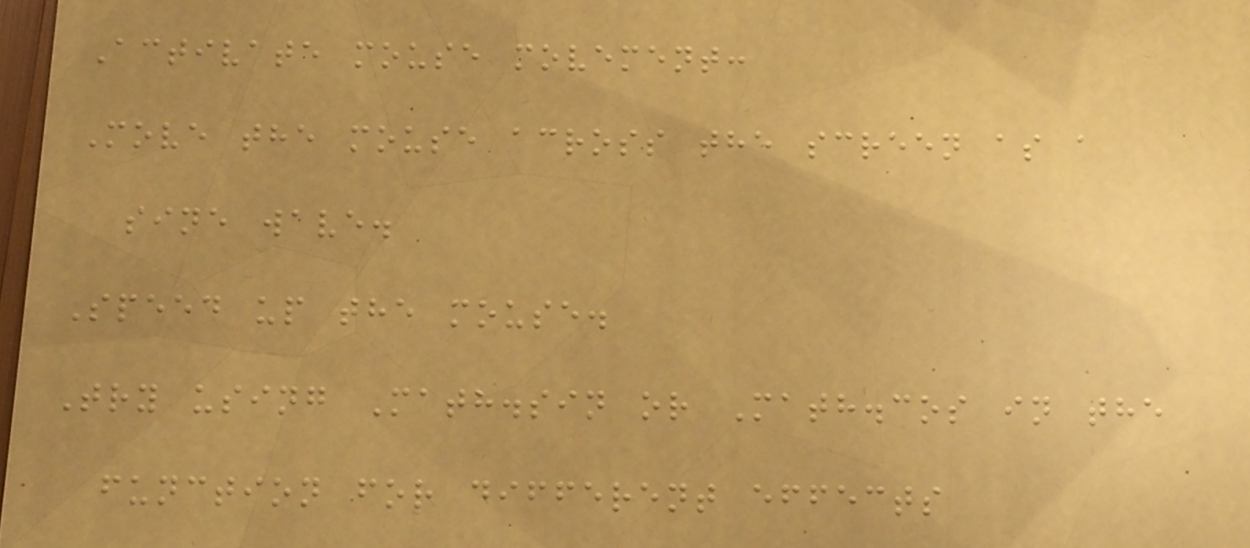Activate mouse movement:
Move the mouse across the screen as a
sine wave.
Speed up the mouse.
Try using Math.sin or Math.cos in the
function for different effects
